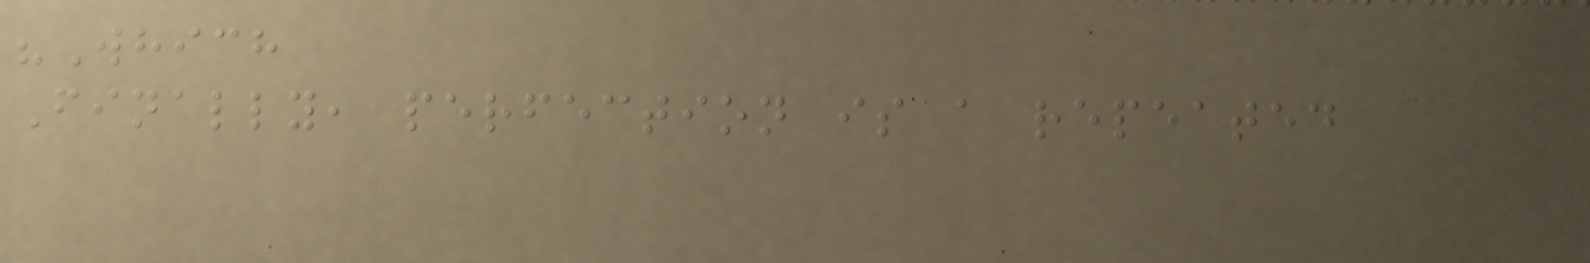"Which
Finally, perfection is a repeated
